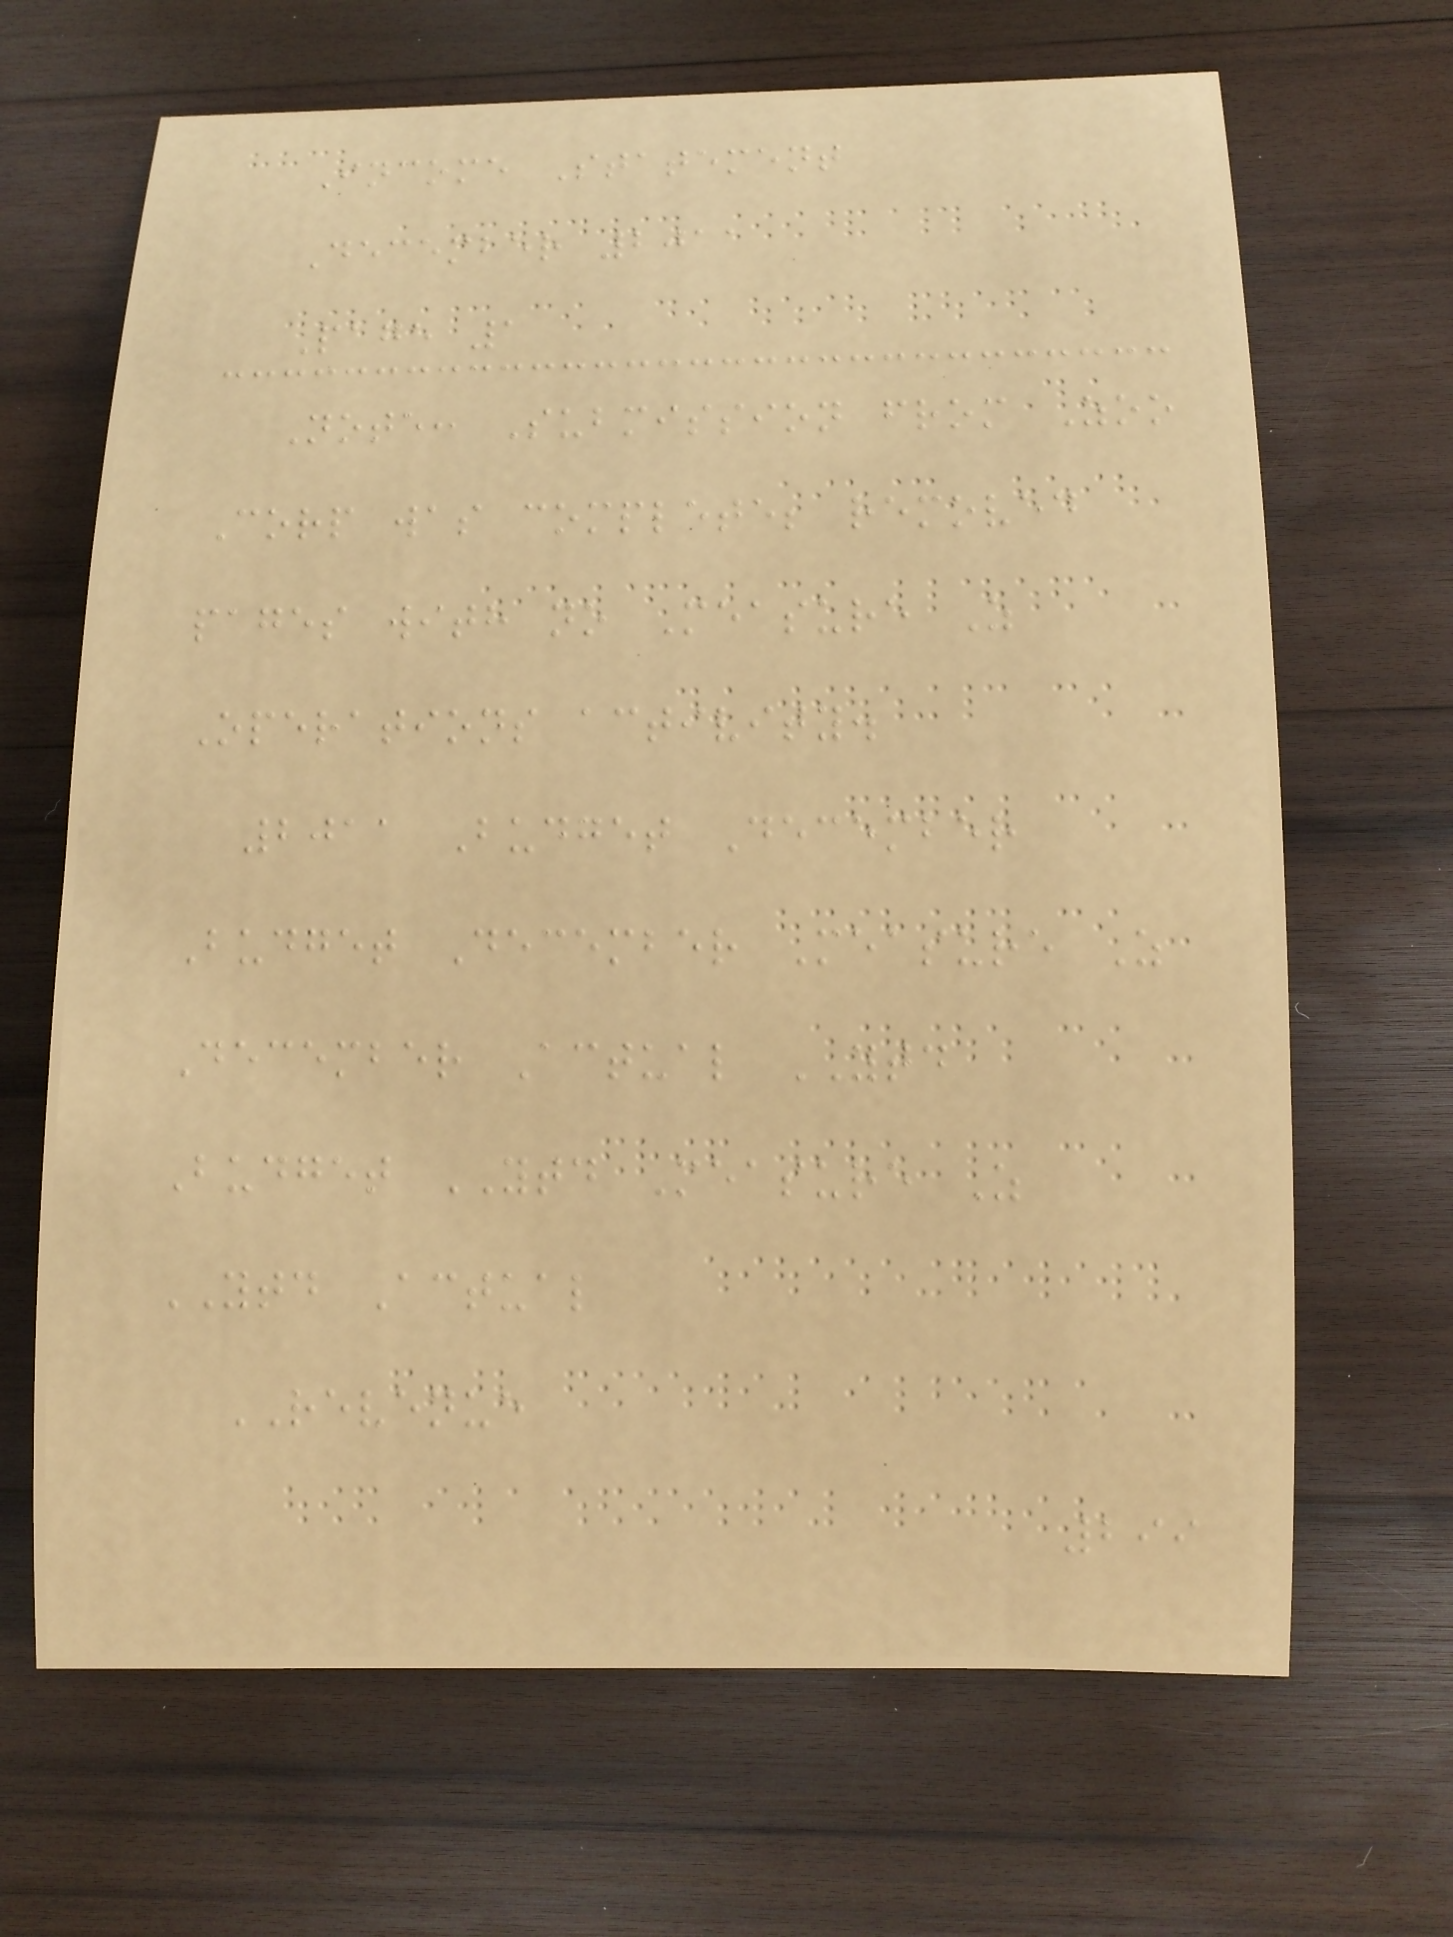Income Statement
December 2011
Page 1
Note: Submission from Zoo
Corp was complete; removed
pages with no Measure Z
Operations activity.
2011 Budget December
Budget December Measure Z
December Actual YTD
Budget YTD Measure Z
YTD Actual
REVENUE
299
